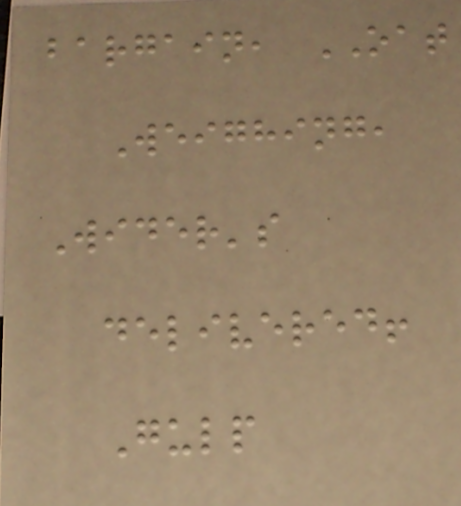bargain, OAT
Weighing,
Wider's
delivered!
Gulp
